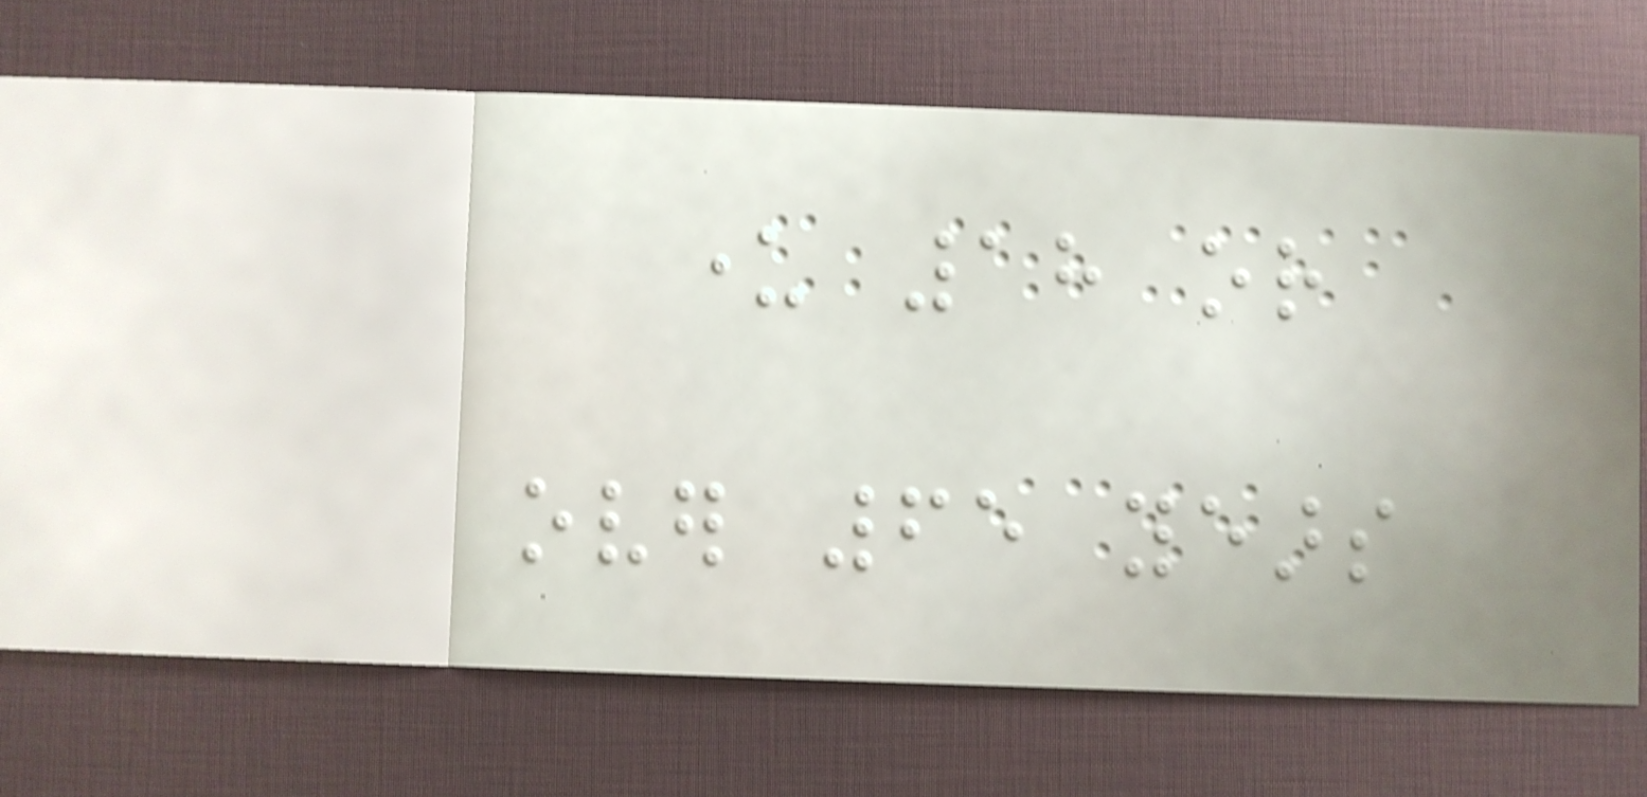under 18 or
over 65 years
